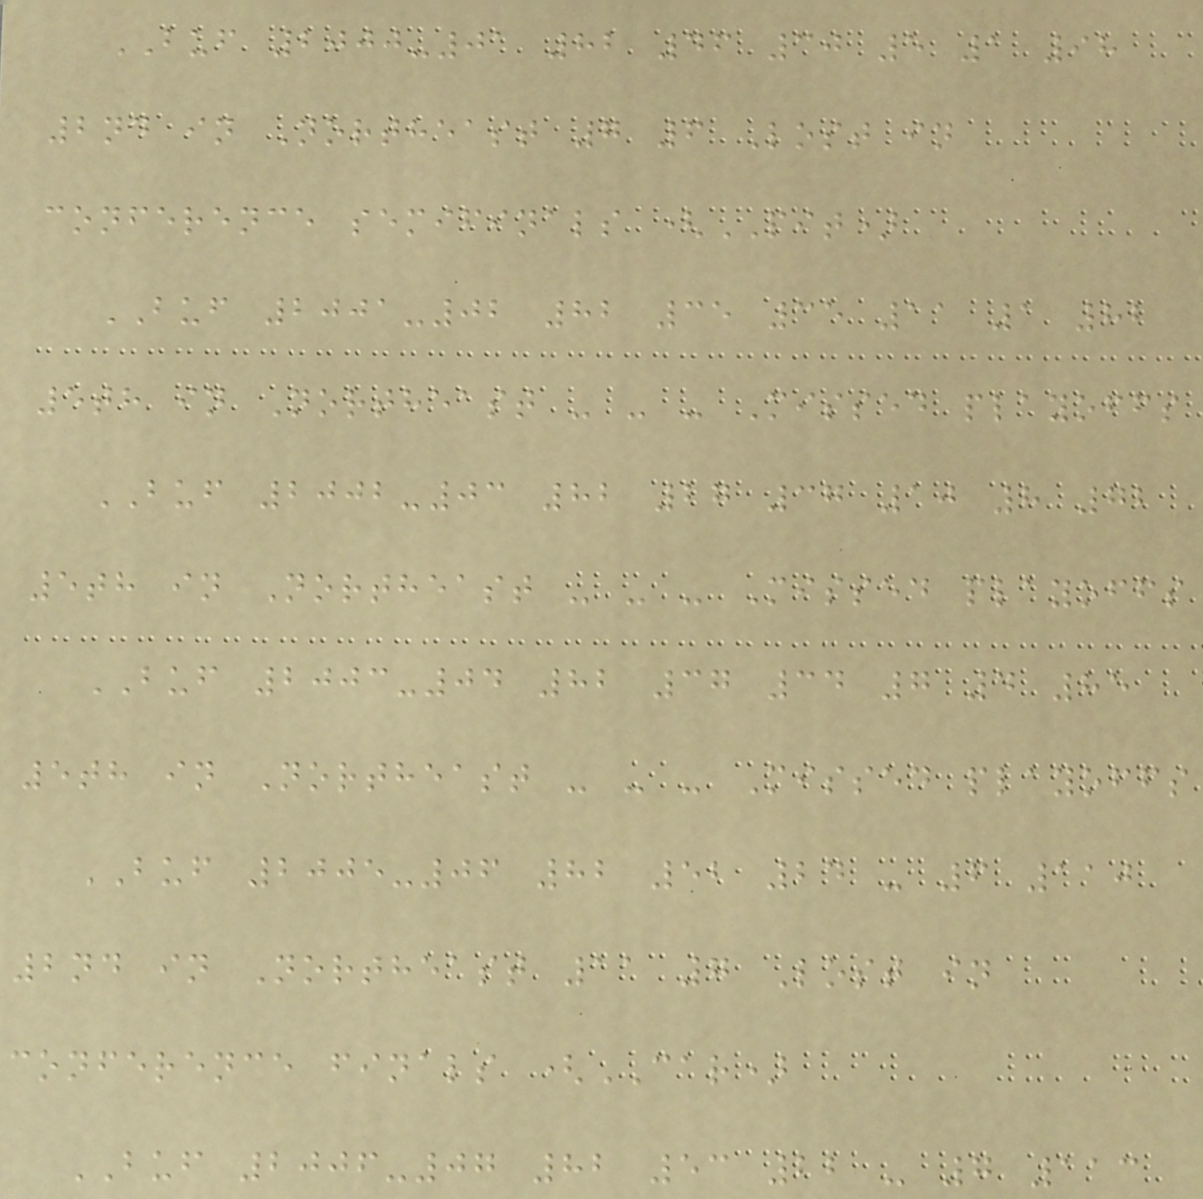BUF 2000-01 82 46 30 5 1 98
2nd in Northeast 7 6 Lost in
conference semifinals (PIT)
BUF 2001-02 82 35 35 11 1 82
5th in Northeast - - - Missed playoffs
BUF 2002-03 82 27 37 10 8 72
5th in Northeast - - - Missed playoffs
BUF 2003-04 82 37 34 7 4 85
5th in Northeast - - - Missed playoffs
BUF 2005-06 82 52 24 - 6 110
2nd in Northeast 11 7 Lost in
conference finals (CAR)
BUF 2006-07 82 53 22 - 7 113
